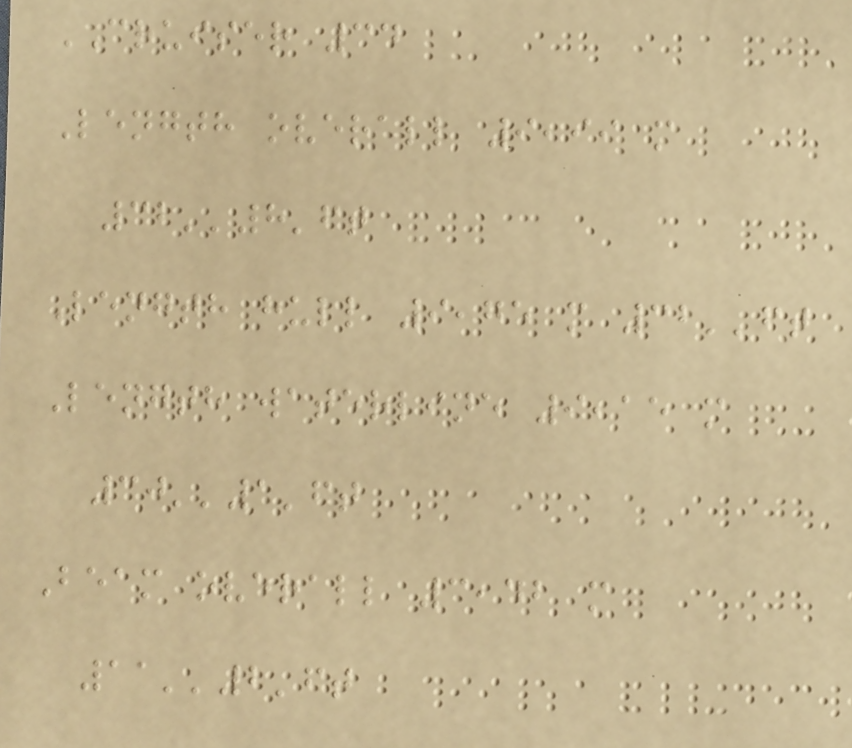CRUISER 34
Length overall 9,99 m
32''8'ft
Length hull 9,75 m 32''ft
Length waterline 9,15 m
30''1'ft
Beam overall 3,42 m
11''2'ft
